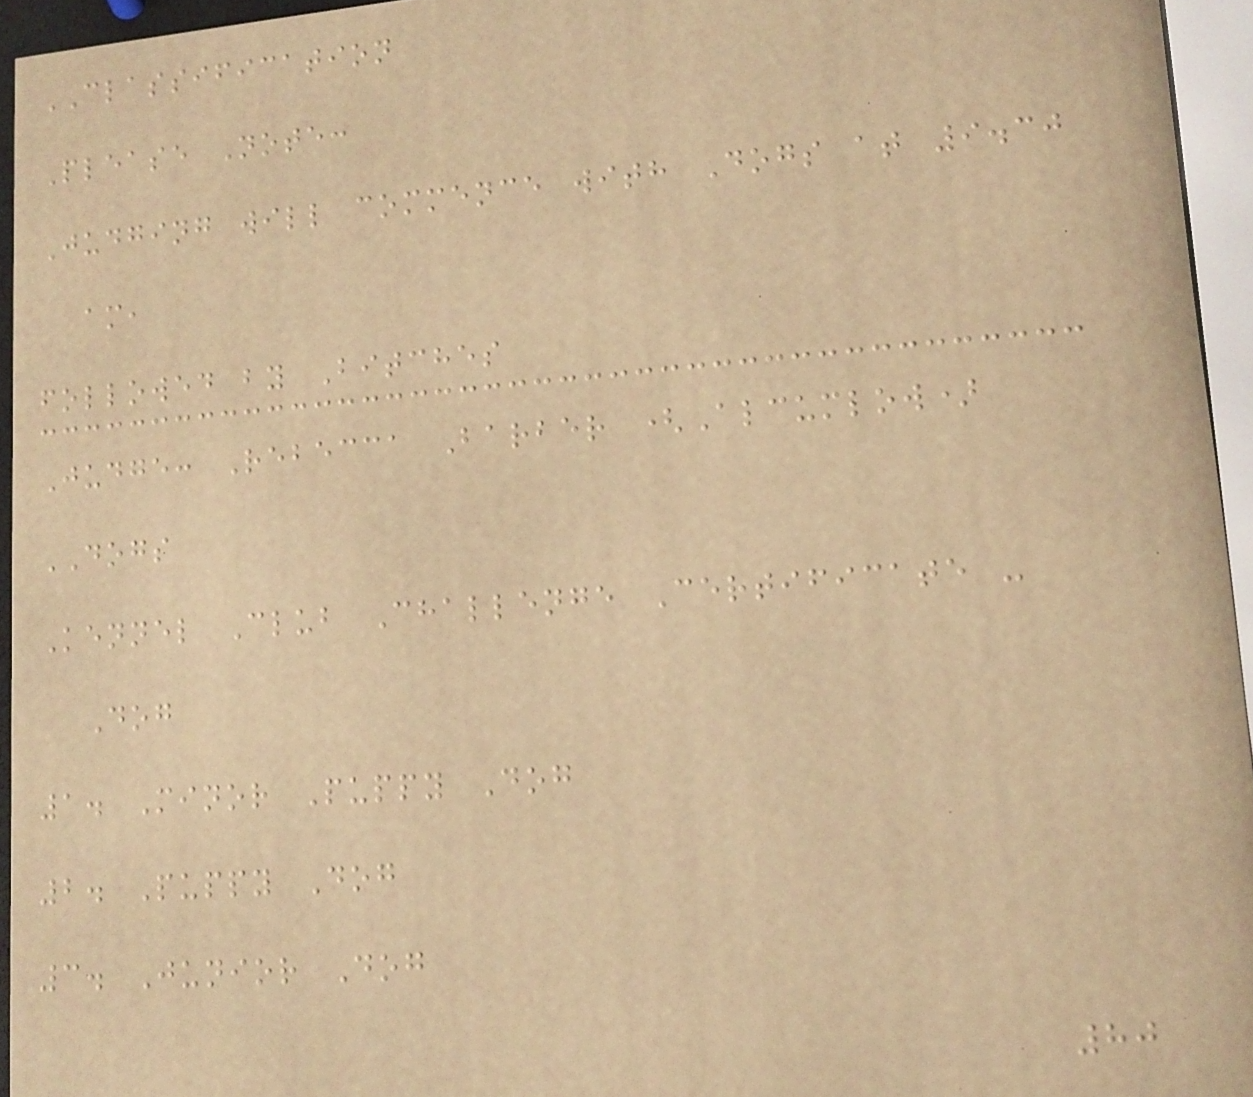CLASSIFICATION
Please Note:
Judging will commence with Dogs at 9.30
am,
followed by Bitches
Judge: Rebecca Barber (Alcumlow)
DOGS
Kennel Club Challenge Certificate -
Dog
1. Minor Puppy Dog
2. Puppy Dog
3. Junior Dog
80
